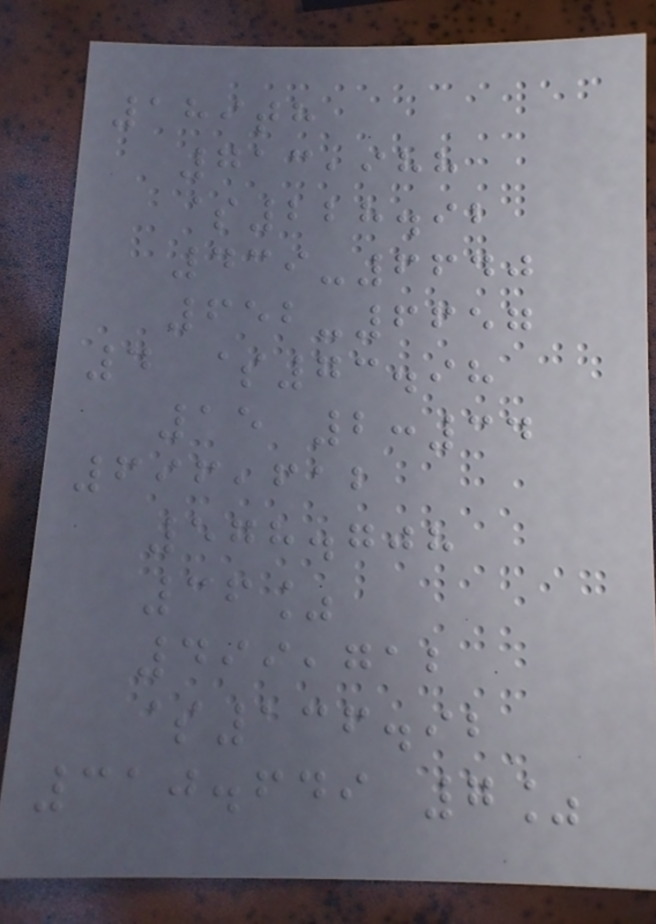189th
713,988
$228.92
439-6640
652-6657
4 $73.98
15 2:34
696,612
578.708
36%
499,712
$136.92
310.649 7%
